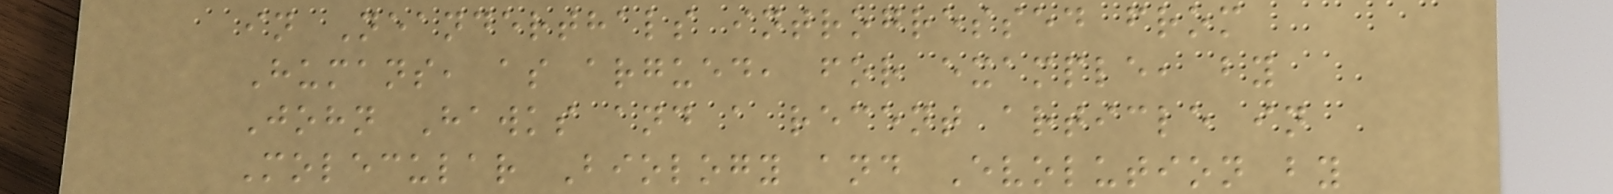in Neanderthals introgressed from
Humans, as argued, for example, by
John Hawks and a recent article in
Molecular Biology and Evolution by
